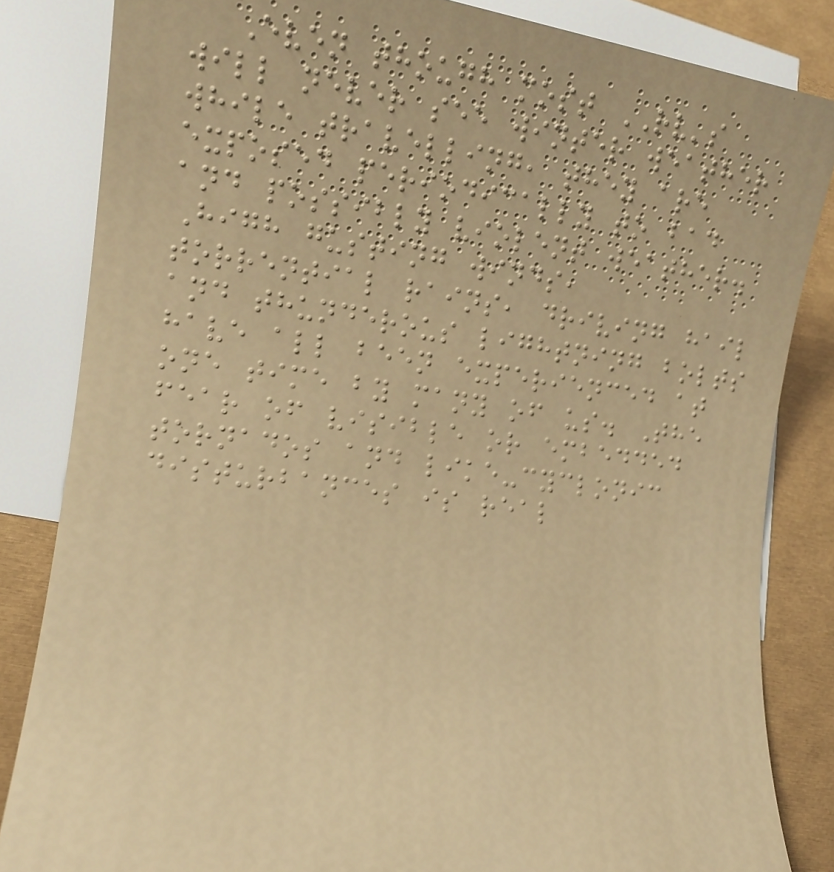Even though most RV's
will never see winter weather
while travelling, they are
exposed periodically to bad
and possibly violent weather.
High gusting winds,
torrential rains, driving hail
and thunderous lightning bolts
have all been experienced at
one time by many of us. The
fear of visible or embedded
tornados and like-cyclonic
disturbances is real
